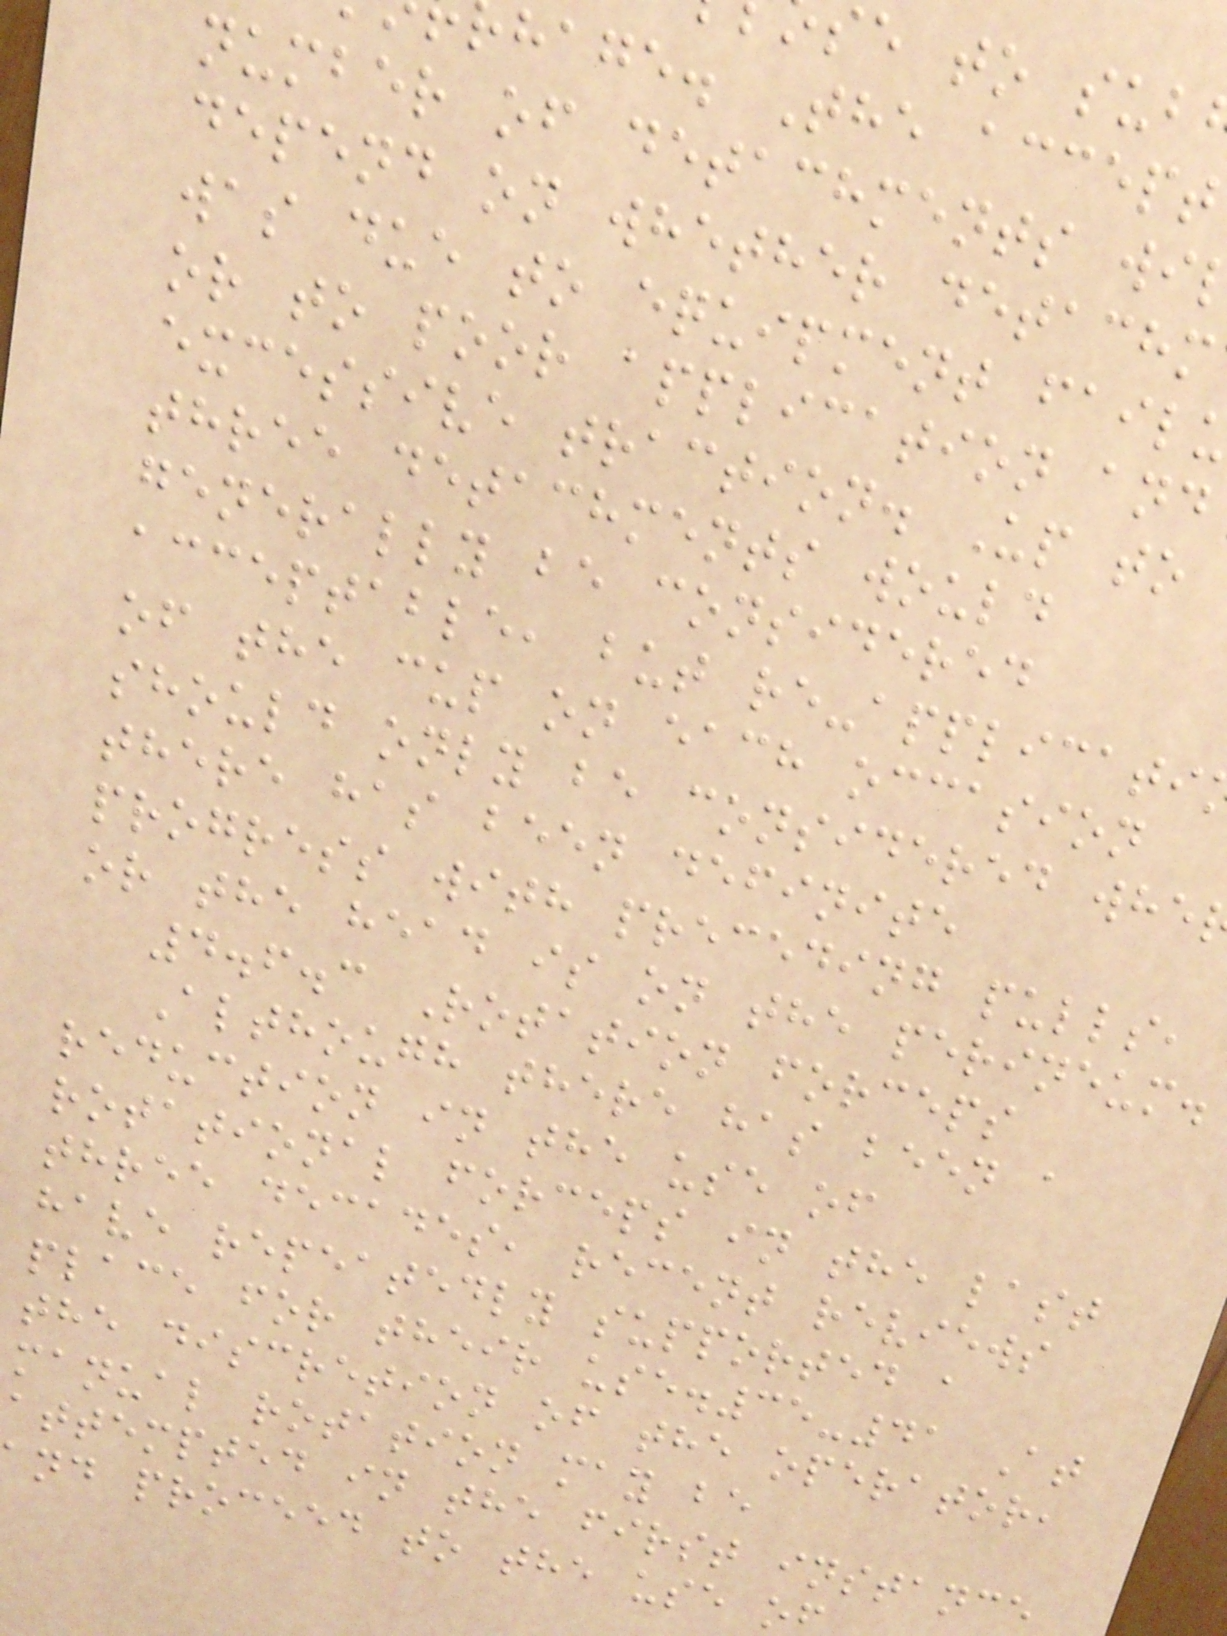se to sub
hage. The accept
number of detachments wi
depend on whether detachm
was due to equipment fail
or to poor application and
excessive traction. Up to
three detachments would
generally be considered
acceptable, but re-applicati
of the cup on each occasion
should only be considered whe
there has been definite
progress with preceding pulls,
or the head is on the perineum.
4.6.3 Rotation forceps
Although there has been a
reduction in the use of
rotational forceps in the last
three decades, recent reviews
have repeatedly supported a
place for their use.35-41 At
the discretion of the operator,
manual rotation may be
attempted in the first instance
nd proceed to the use o
